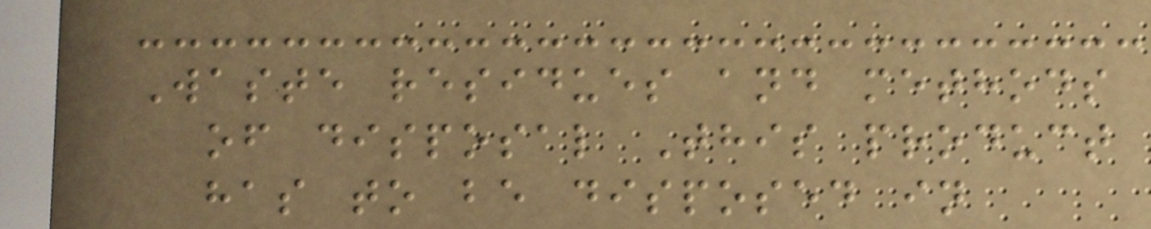Waste residues and methods
of disposal This product
has to be disposed in
